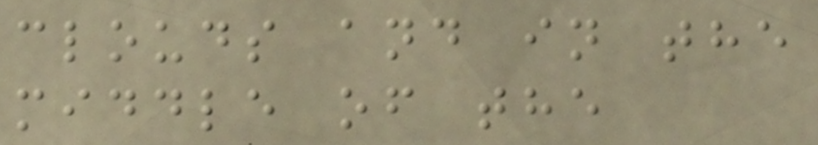clouds and in the
middle of the
